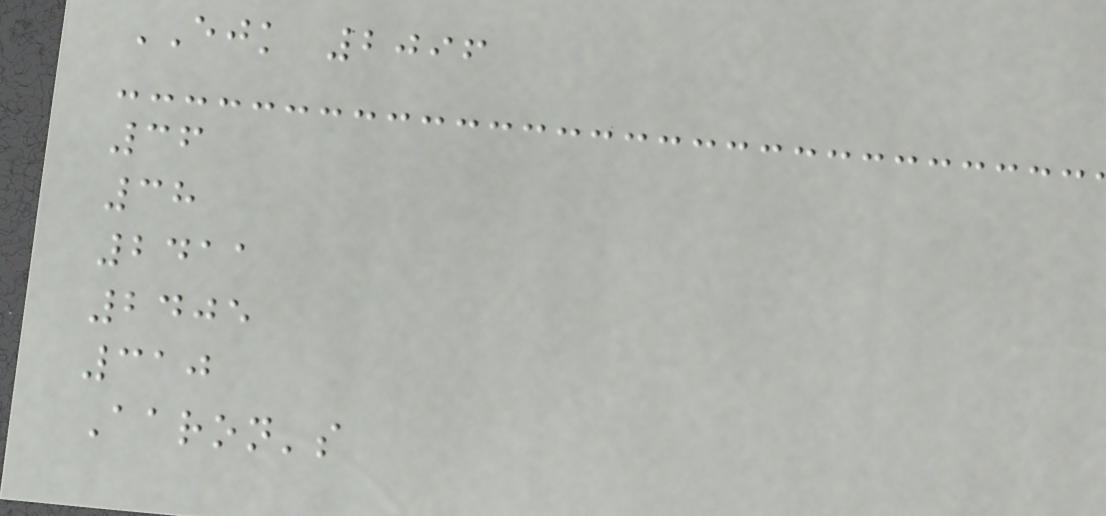EJK 2096
36
38
2411
2405
310
Aaron's
